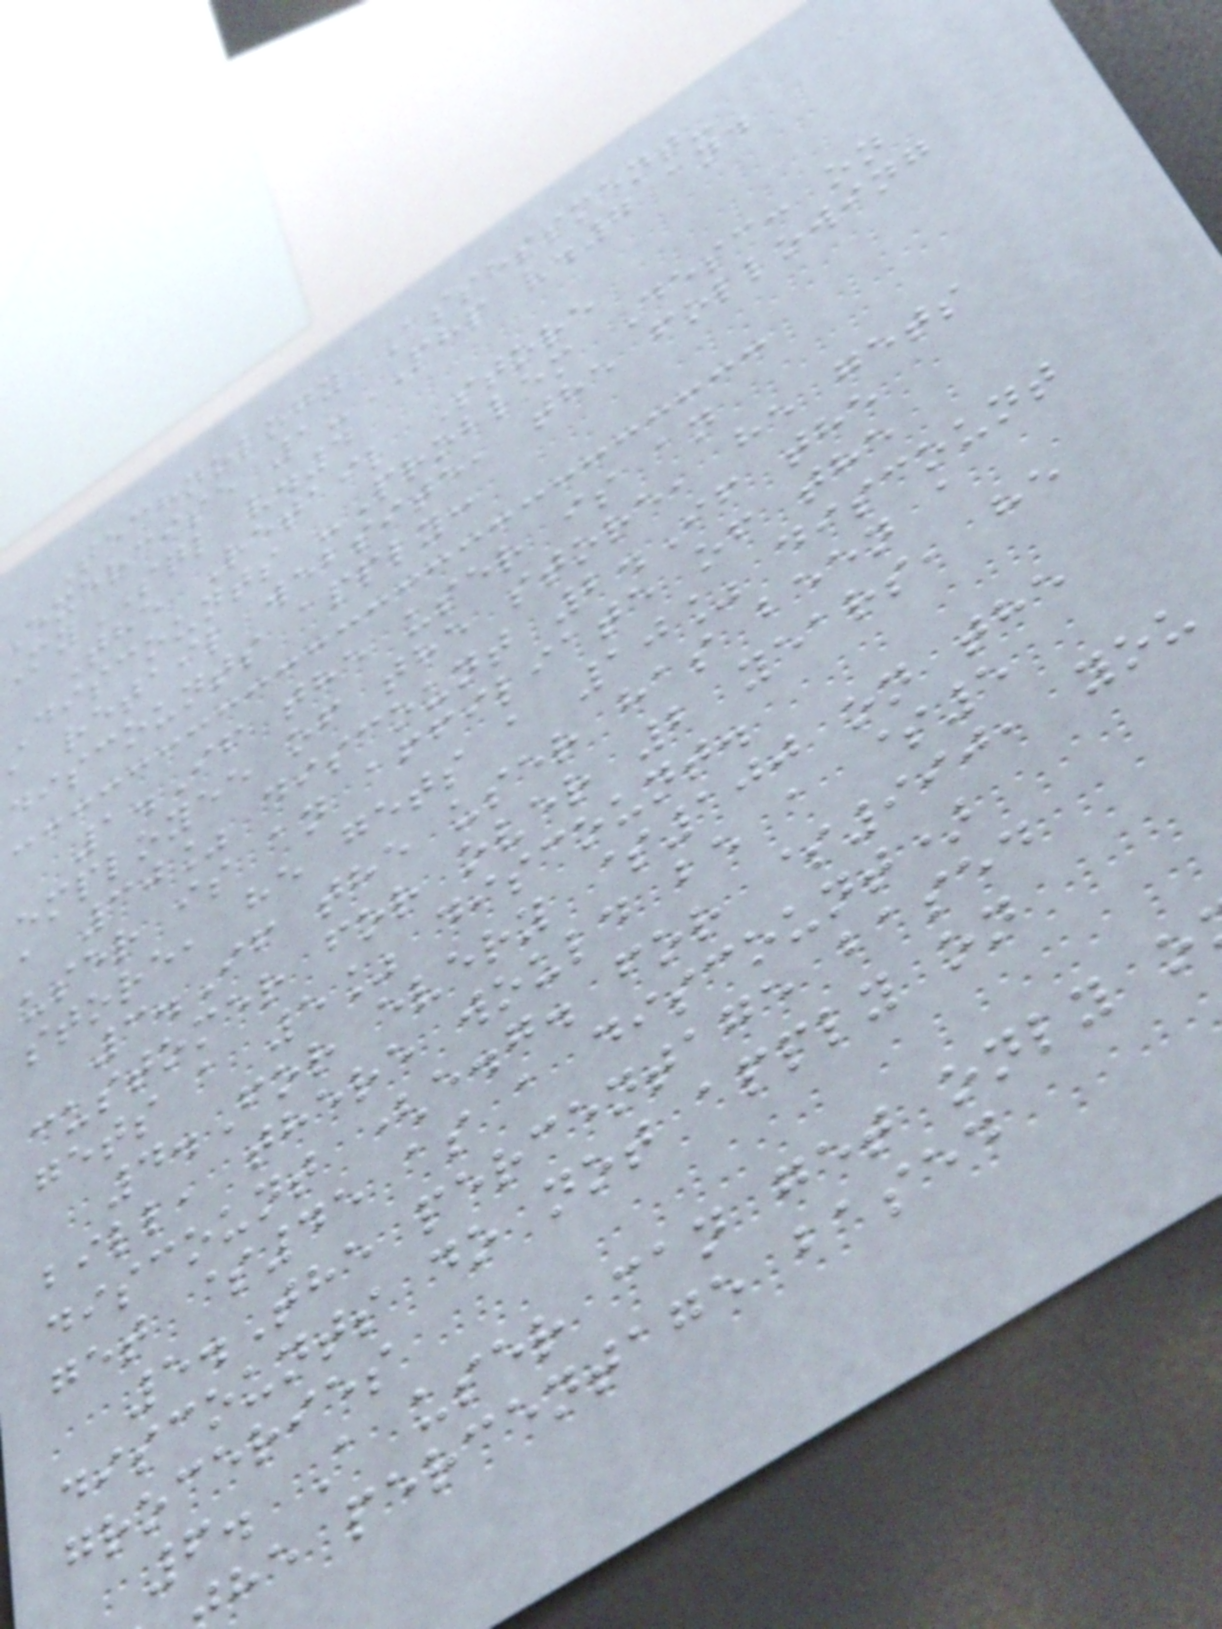Technology Assessment-
exercise 1-PHP v.7 and
MySQL v.4
The Retail Store
Discounts -Problem Desc: on
a retail website, the following
discounts apply:
1.If the user is an
employee of the store, he gets
a 30% discount 2.If the
user is an affiliate of the
store, he gets a 10% discount
3.If the user has been a
customer for over 2 years, he
gets a 5% discount.
4.For every $100 on the
bill, there would be a $5
discount (e.g. for $990, you
get $45 as a discount)
5.The percentage based
discounts do not apply on
groceries
6. A user can get only o
he percentage based
